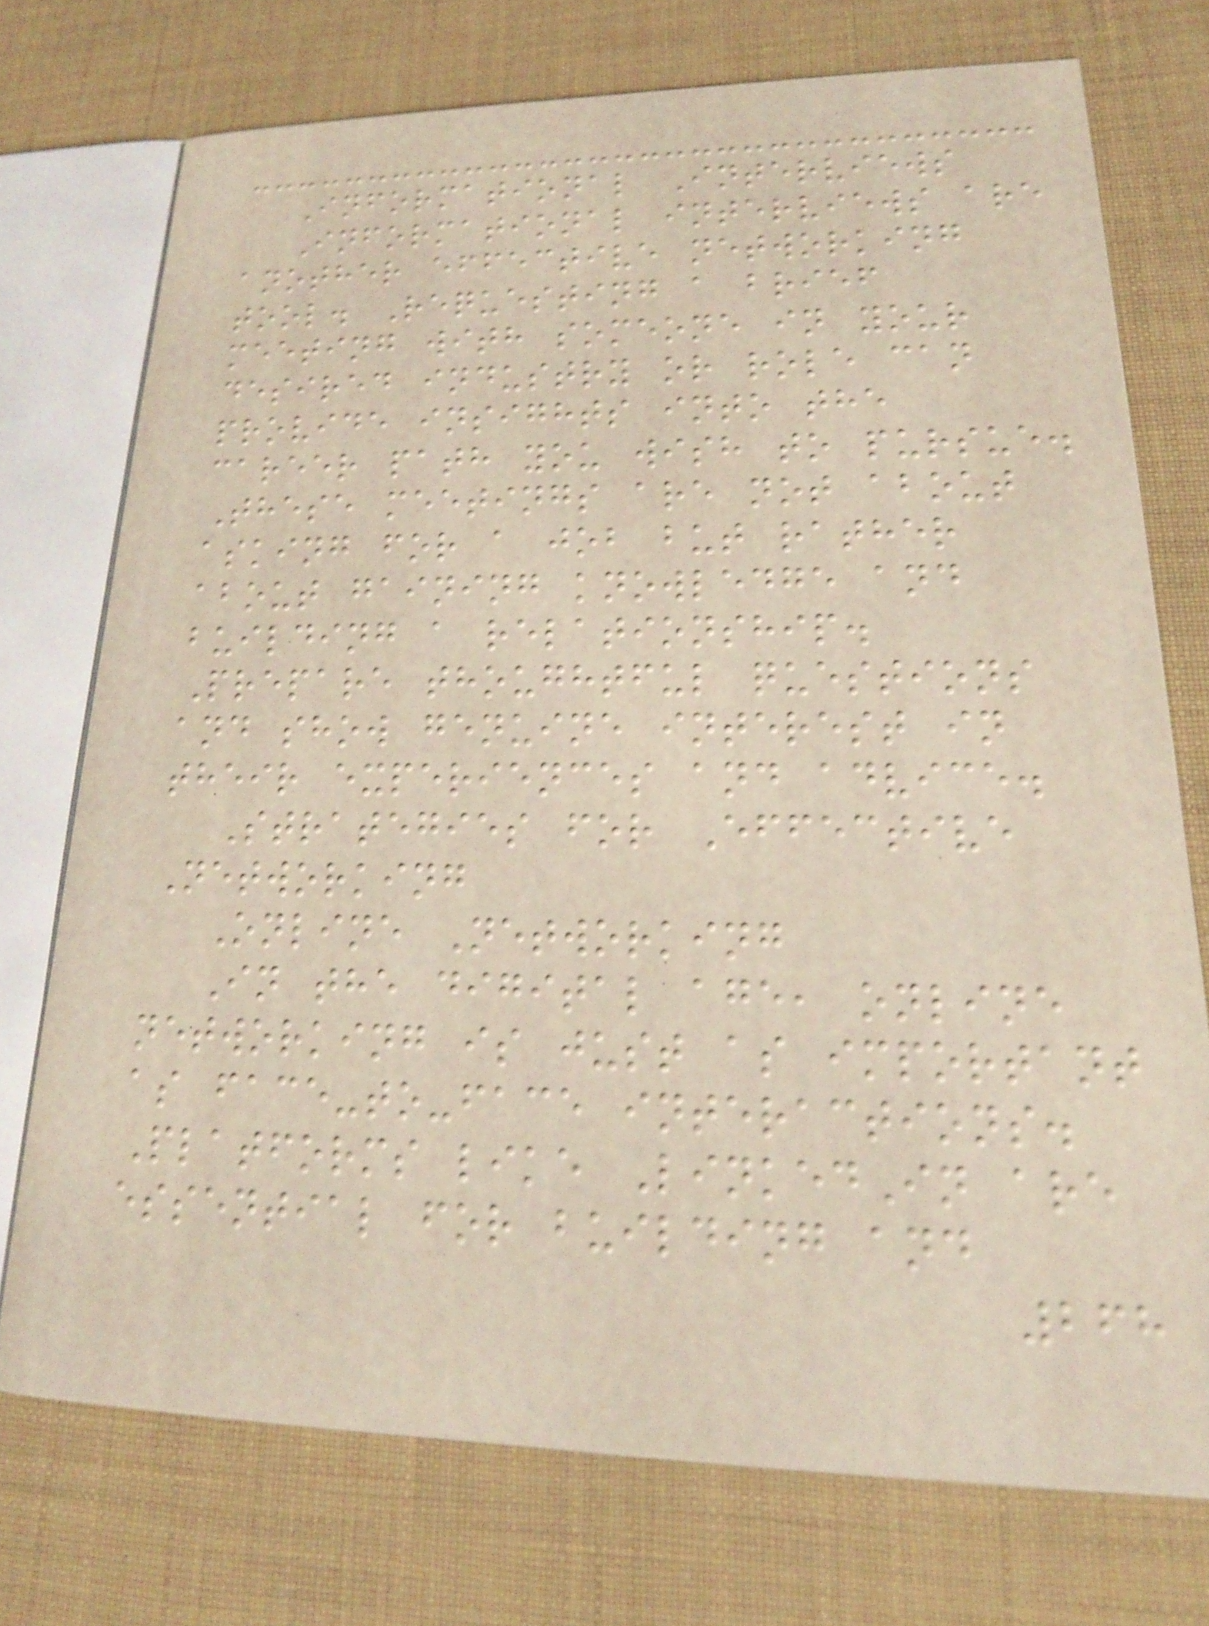Informational Interviews
Informational interviews are
another effective networking
tool. Requesting a brief
meeting with someone in your
desired industry or role can
provide insights into the
career path you wish to pursue.
These meetings are not about
asking for a job but rather
about gaining knowledge and
building a relationship.
Prepare thoughtful questions
and show genuine interest in
their experiences and advice.
Strategies for Effective
Networking
Online Networking
In the digital age, online
networking is just as important
as face-to-face interactions.
Platforms like LinkedIn are
essential for building and
268
